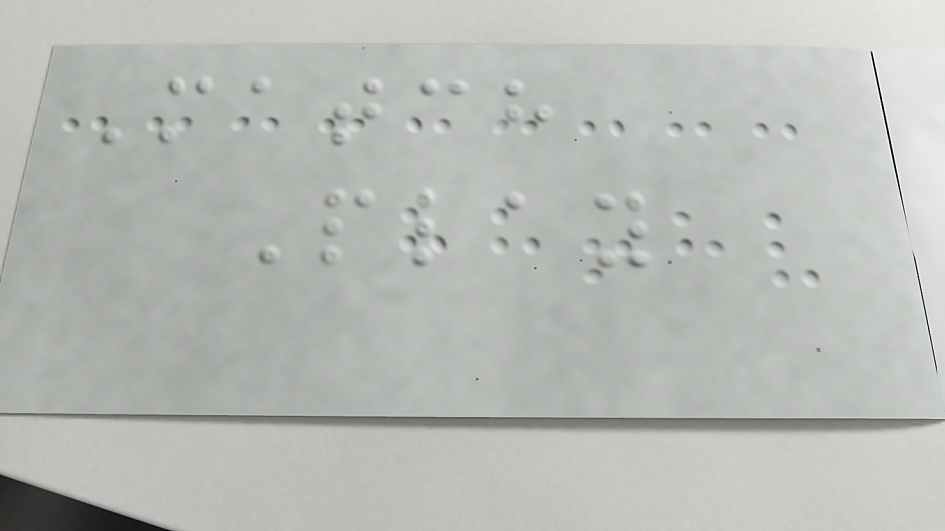Match
Play
